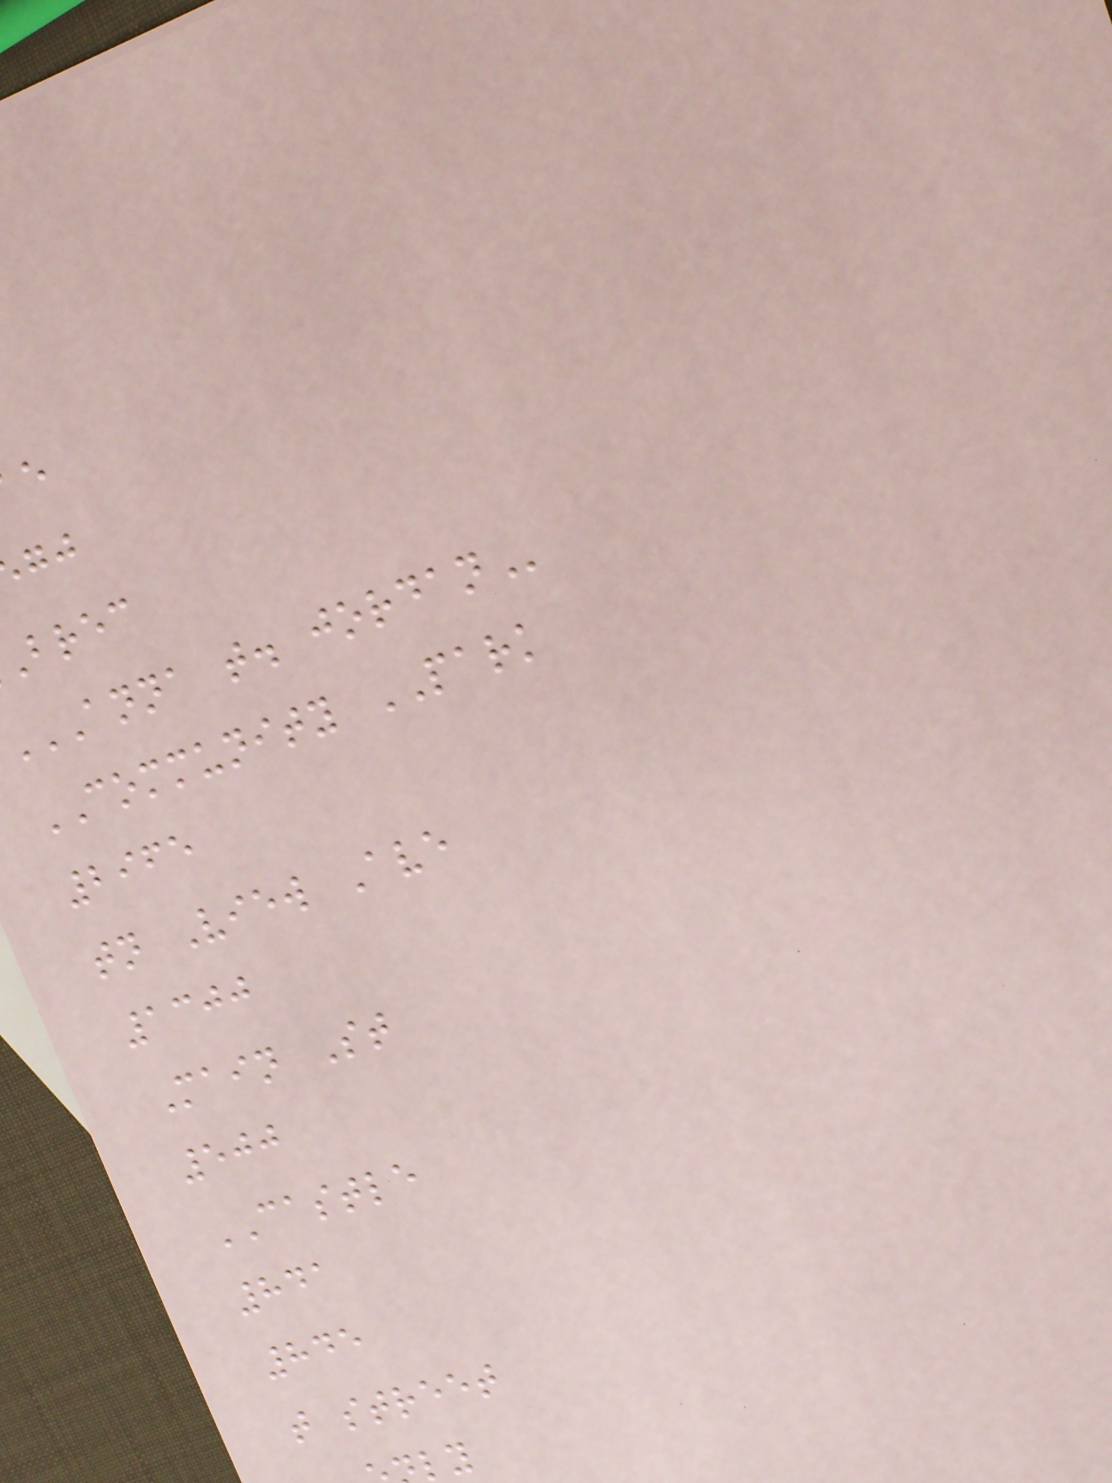brec
ANNA T. JORDAN
COMMUNITY PARK
2965
tn View Ave
1300
Main St
500
CASTLE
841
845
t street
